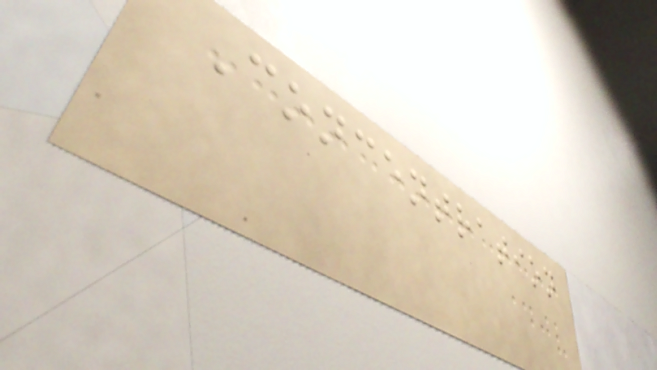Concentration
